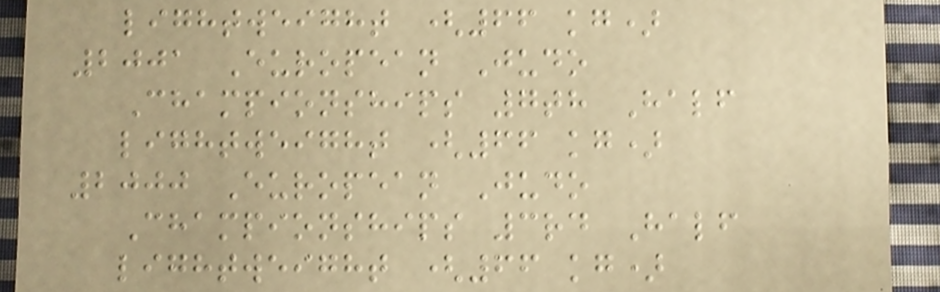lightweight (66 kg)
2001 European Judo
Championships 7th Half
lightweight (66 kg)
2000 European Judo
Championships 3rd Half
lightweight (66 kg)
